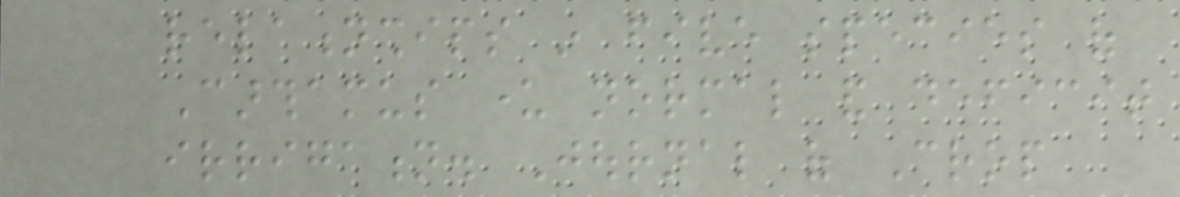relationships in five species of
Carthamus under normal and deficit
irrigation. Journal of Crop
